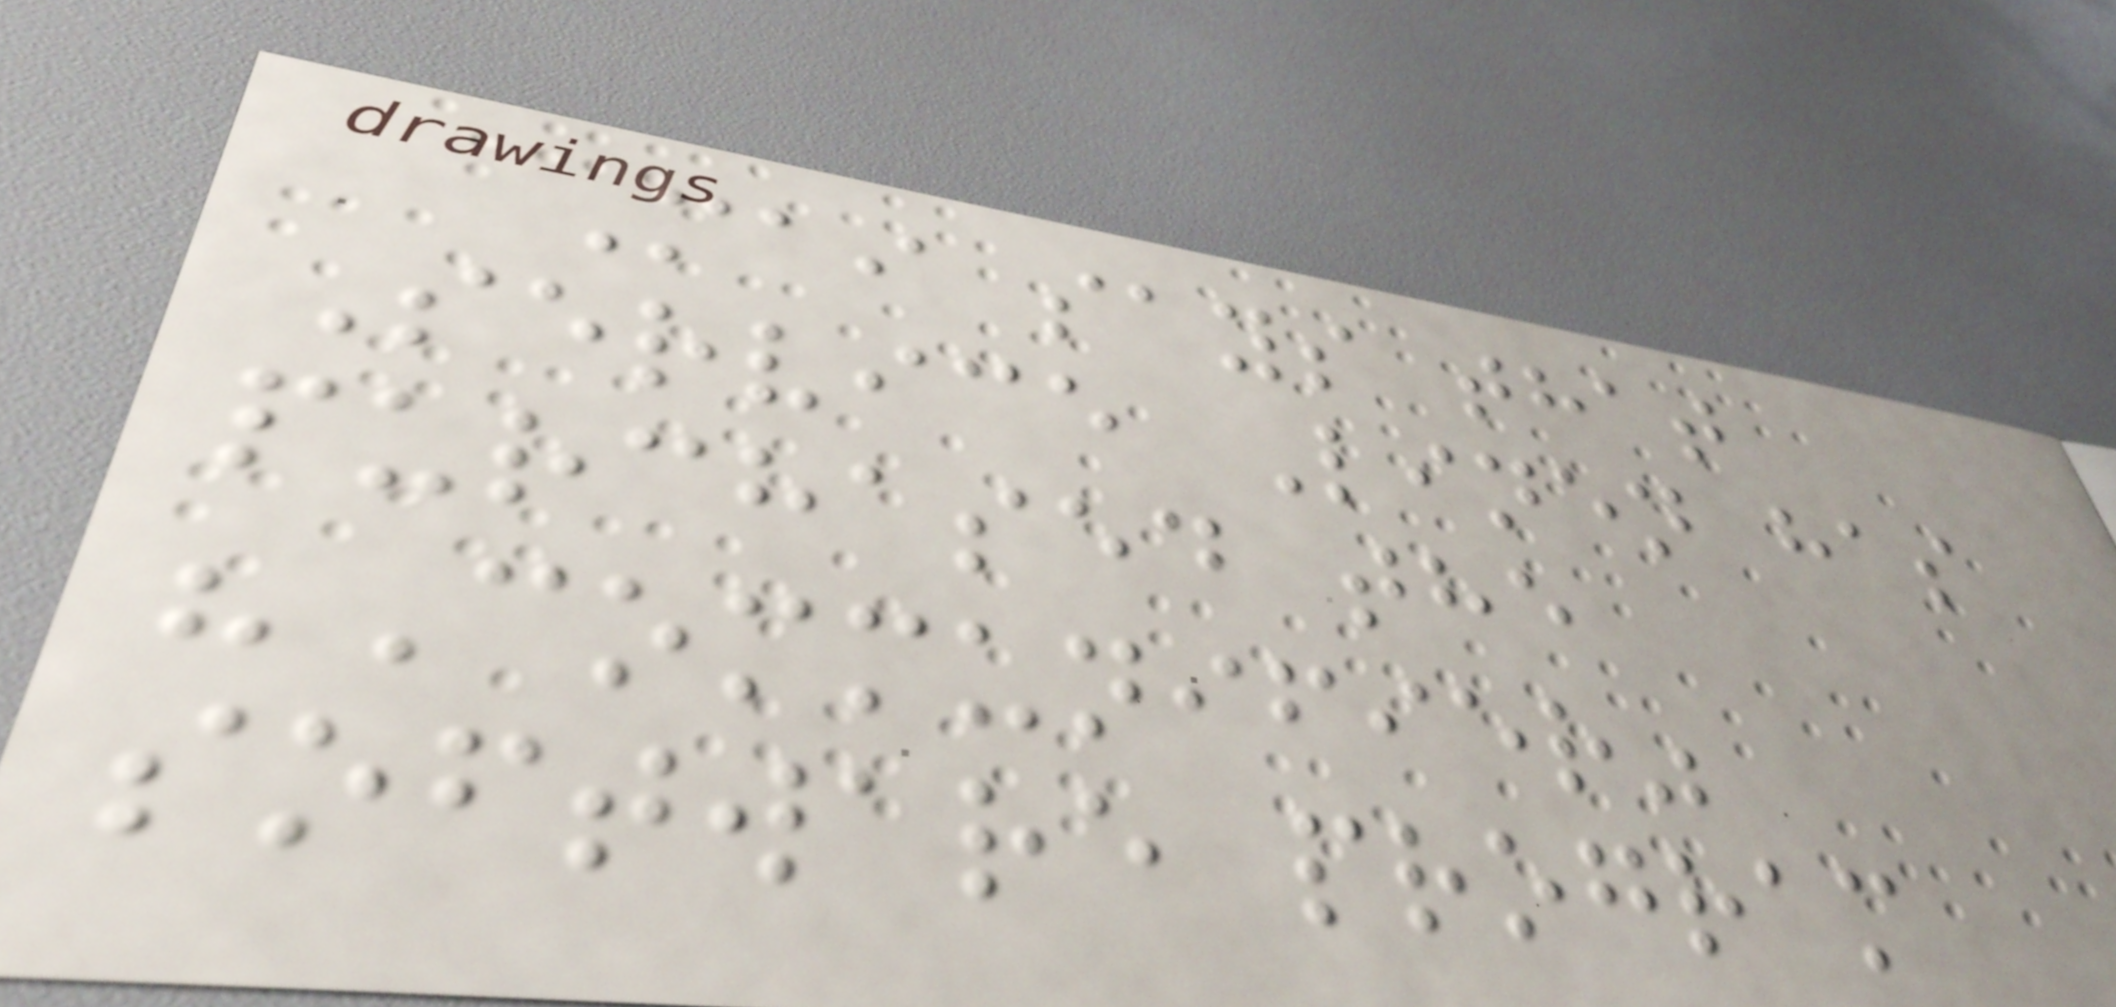Mai says that
Service Linen has
purchased the
"Communifier"
software program
